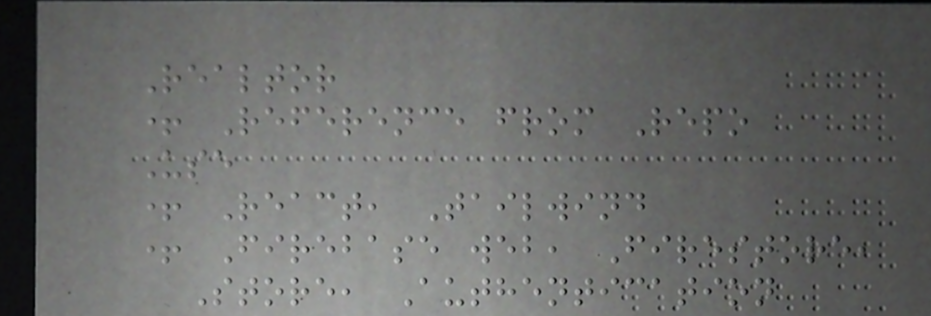Realtor
+ Reference from Repo
Use
+ React, Tailwind
+ Firebase web, Firestore,
Store, Authentication
